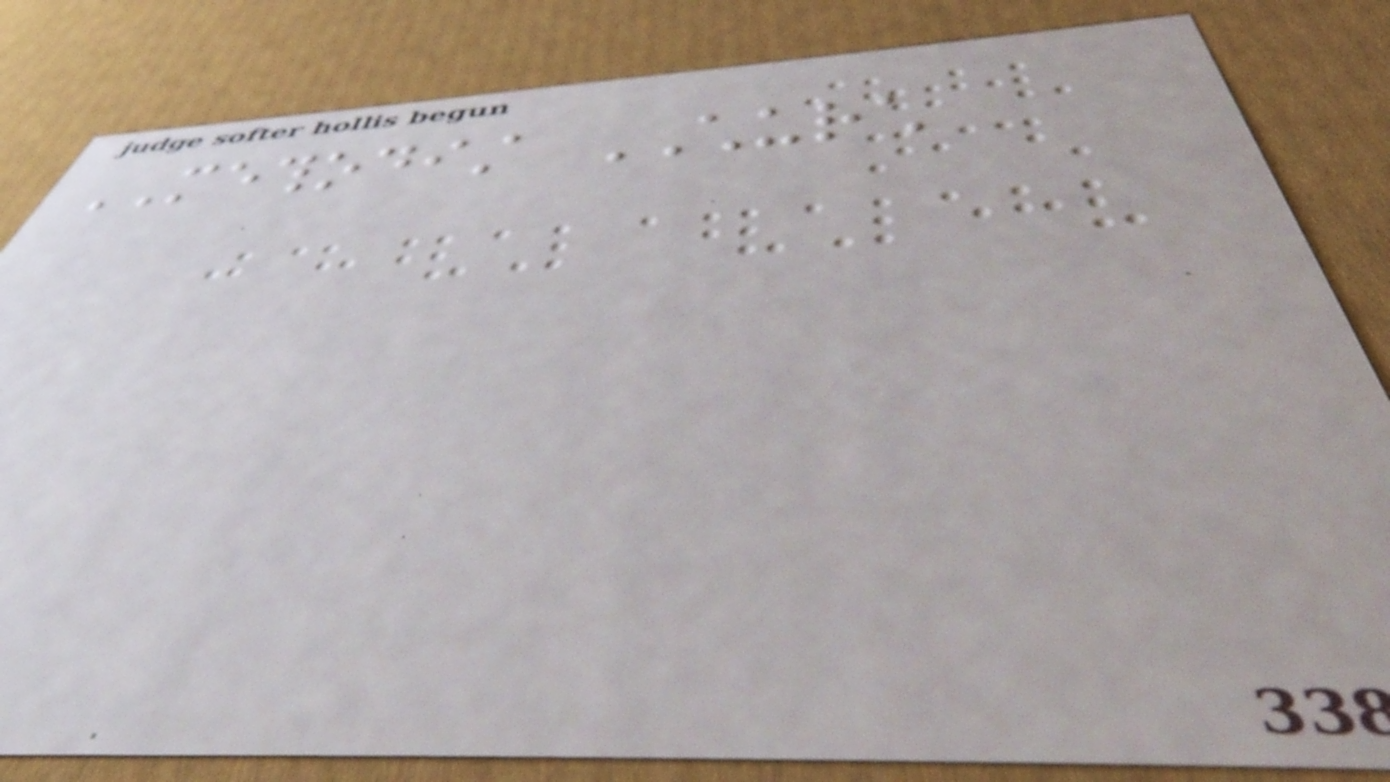METHODIST CHURCH
